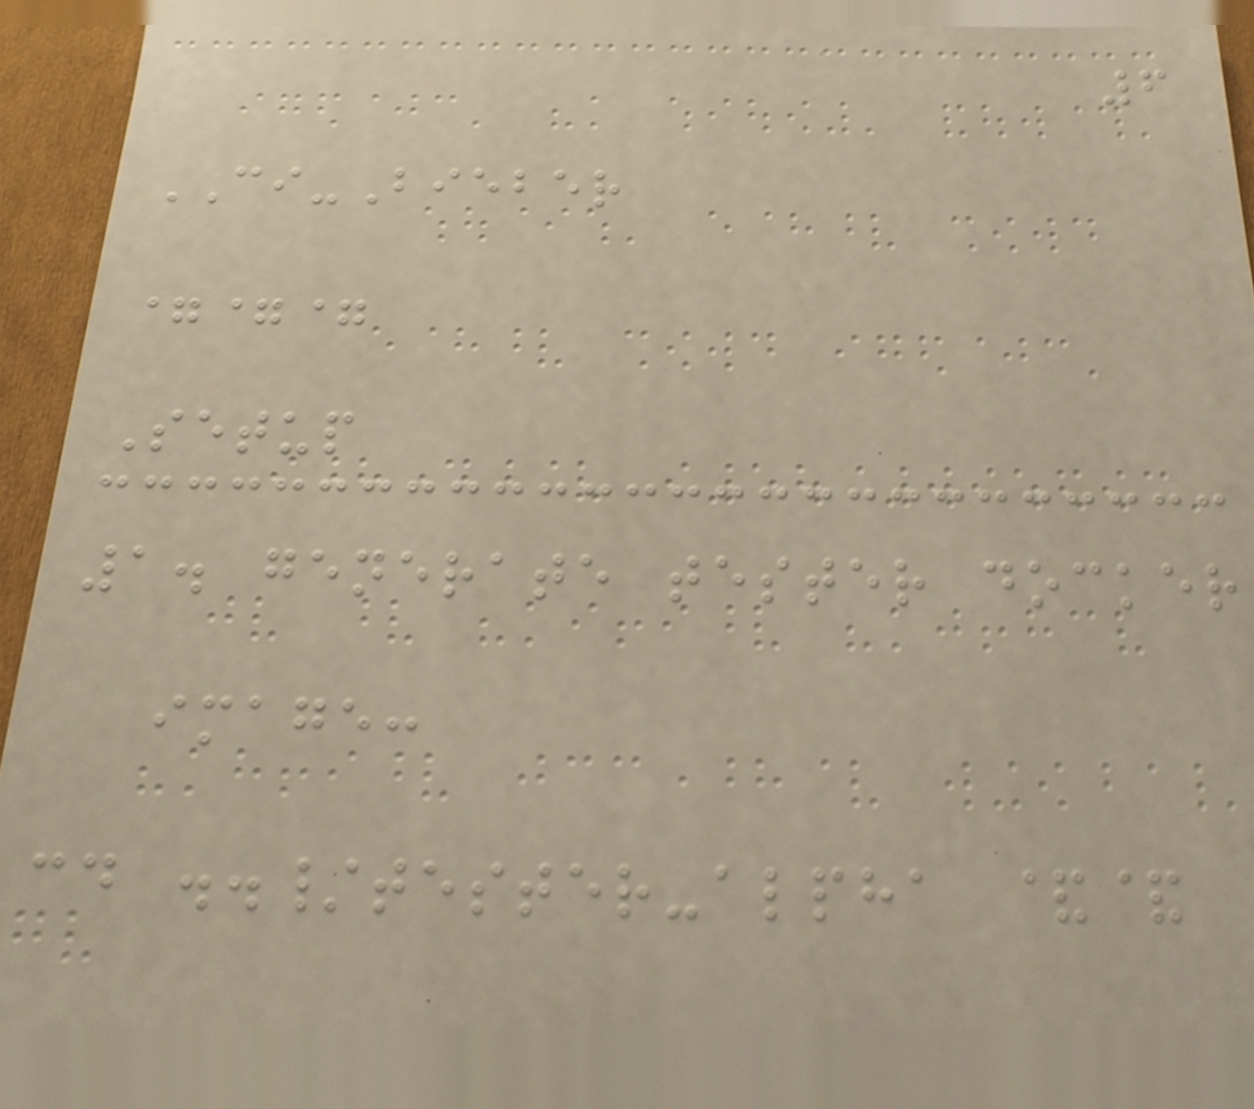6
CI-Bieber
===
Setup
1. generate tester docker
image:
cd ../tester-alpha &&
